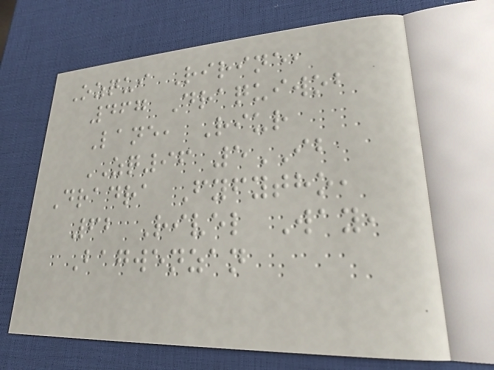Ozqui Ririne,
467 Draquiwob
Lane, Riur
ZQ96 5IB
Dradra Fyfytho,
62 Rivel Way,
Bagwenzan
